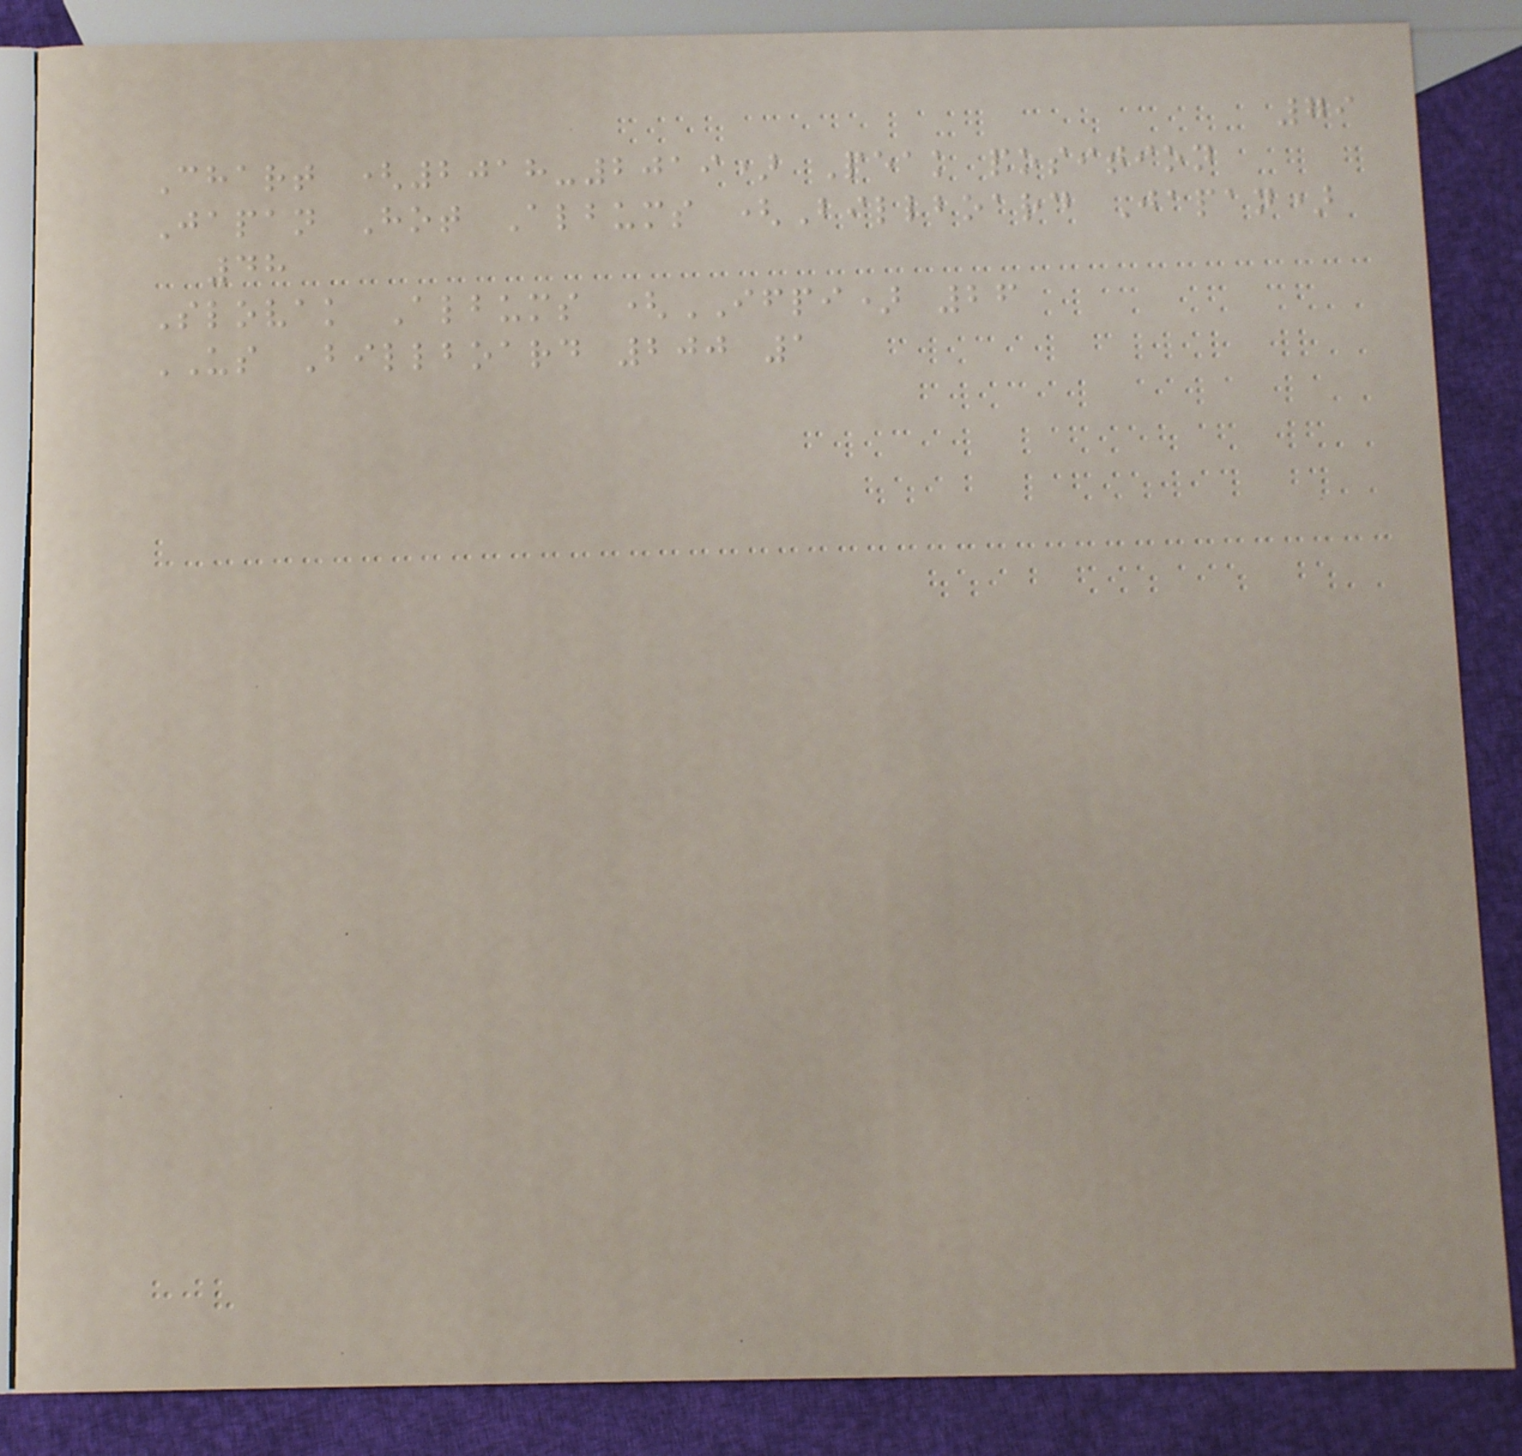79
Chart (2018-2019) Peak position
Japan Hot Albums (Billboard Japan)
48
Slovak Albums (IFPI) 26
US Billboard 200 1
